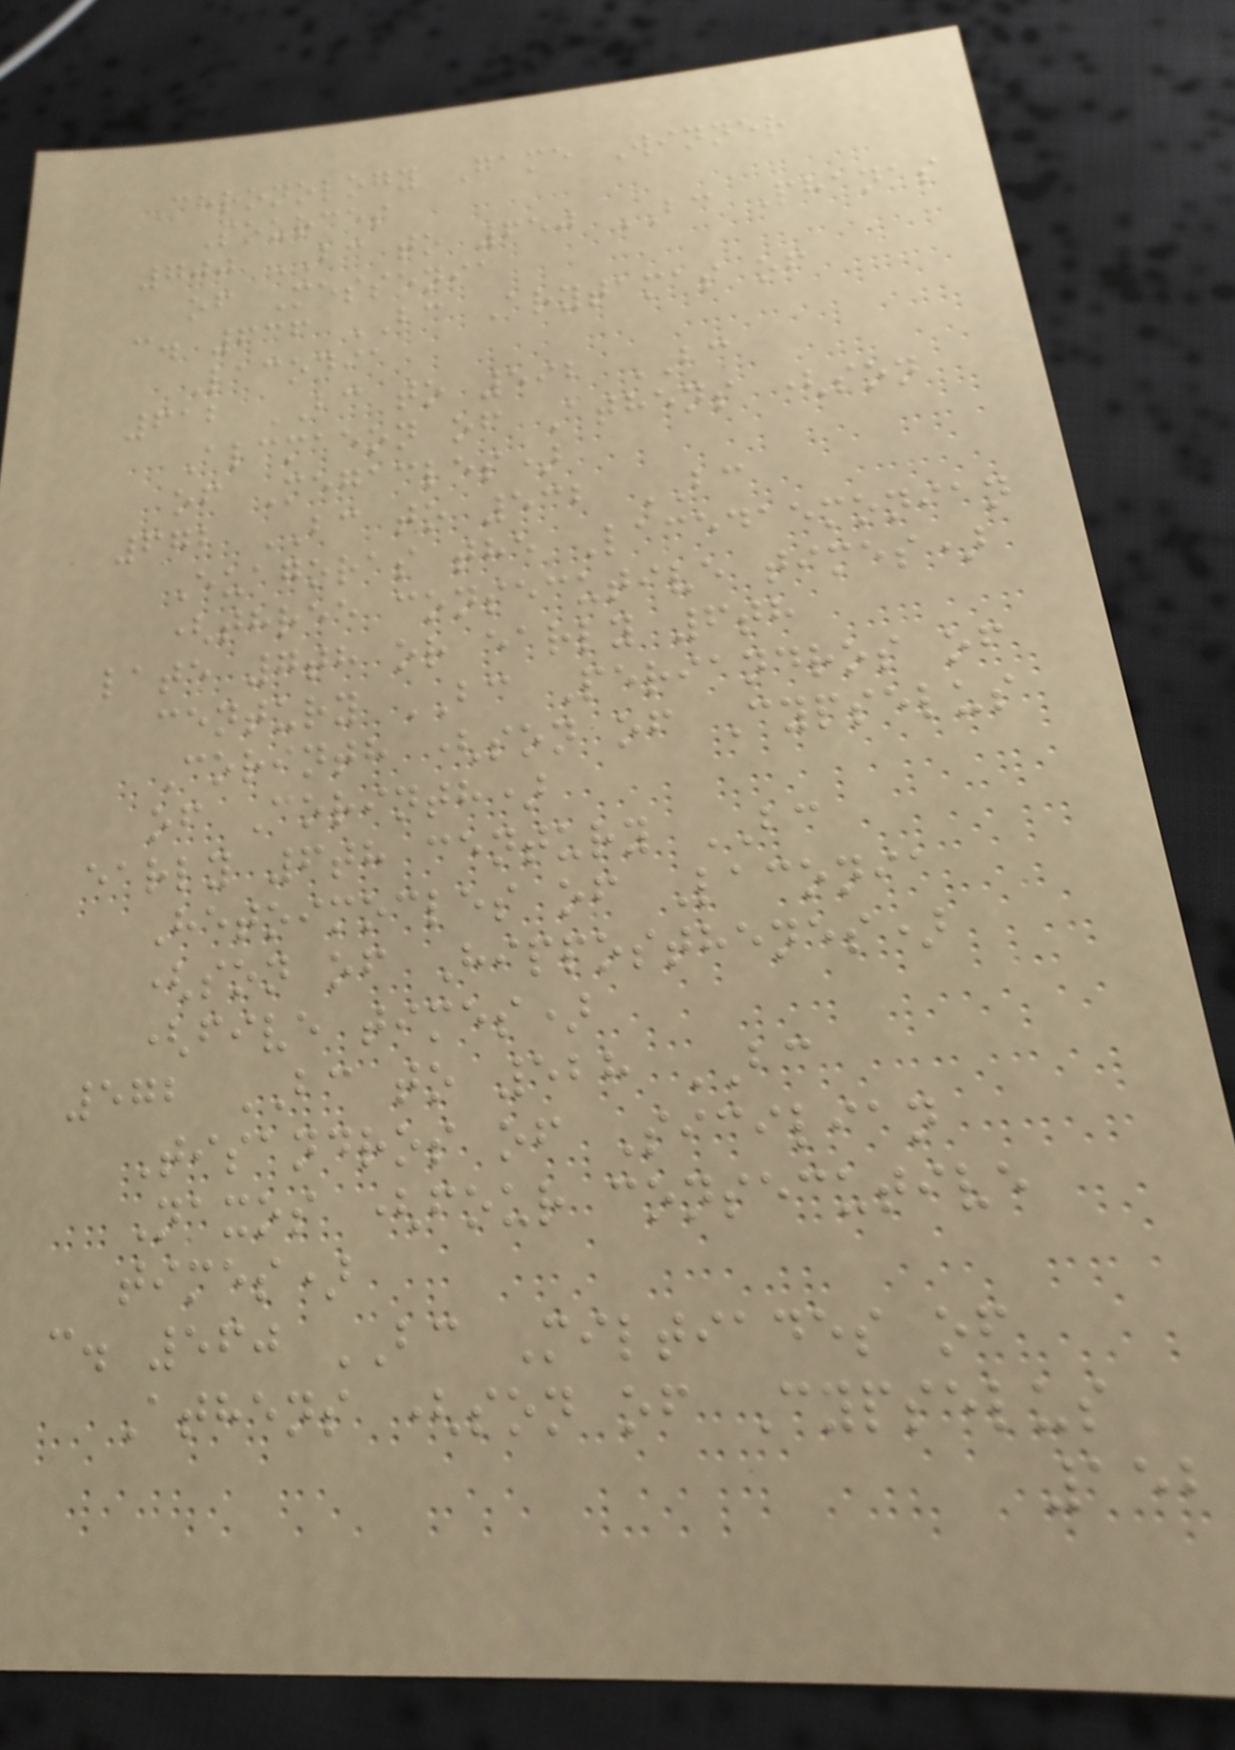Chronology Game Winner
Sources
700 BC to 650 BC Phanas
of Messenia
c. 636 BC Arytamas of
Laconia
612 BC to 592 BC
Alcmaeon of Athens (son
of Megacles)
672 BC to 532 BC
Euagoras the Lacedaemonian
(three consecutive times)
late 7th or early 6th
century BC Periandros of
Corinth (son of Cypselus
of Corinth)
early 6th century BC
Hetoimocles of Laconia
(son of Hipposthenes)
(five times)
572 BC to 528 BC
Tisandros of Sicilian
Naxos (four consecutive
times)
c. 560 BC Miltiades of
Athens (son of Cypselus
152
